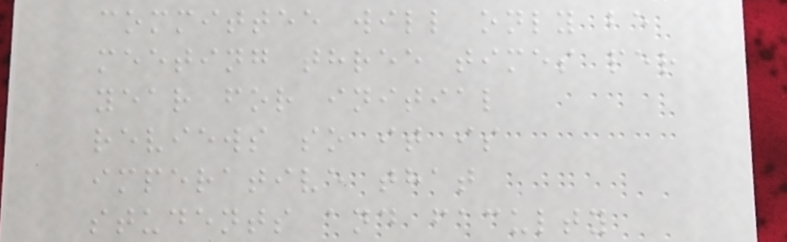committee will only be
meeting three times per
year for initial
reviews so it is
imperative that
students and faculty
